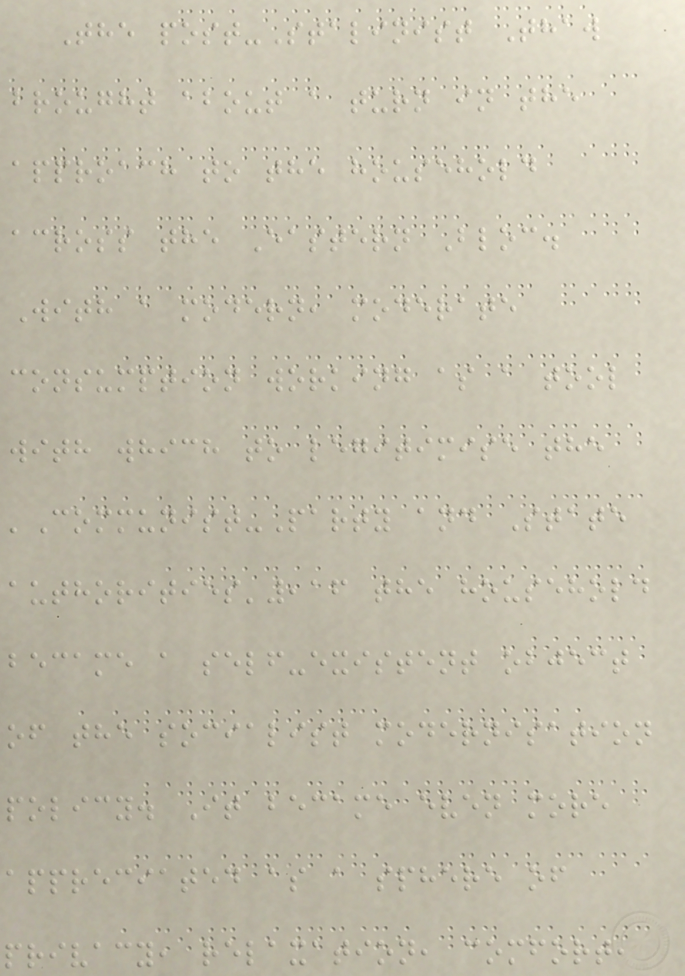The post-Stalinist Thaw
brought about a turn in the
approach to the household
across the Eastern Bloc.
With a modern, moderate
consumption working as a tool
with which to legitimise the
'Communist-Party and State
authorities',16 the household
became a self-existent object
of the socialist modernisation
policy. It became even more
appreciated as a sphere of
privacy, relaxation, comfort,
